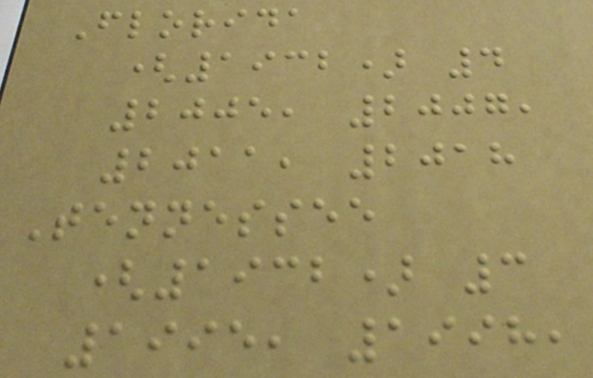Florida
(1932) 4
2005, 2007,
2011, 2018
Tennessee
(1932) 3
1995, 1998,
